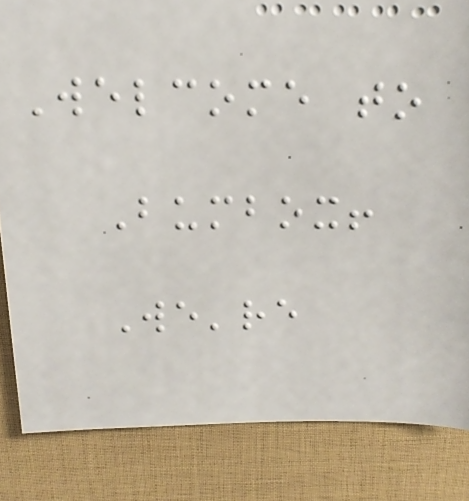Welcome to
Bumbox!
We're
